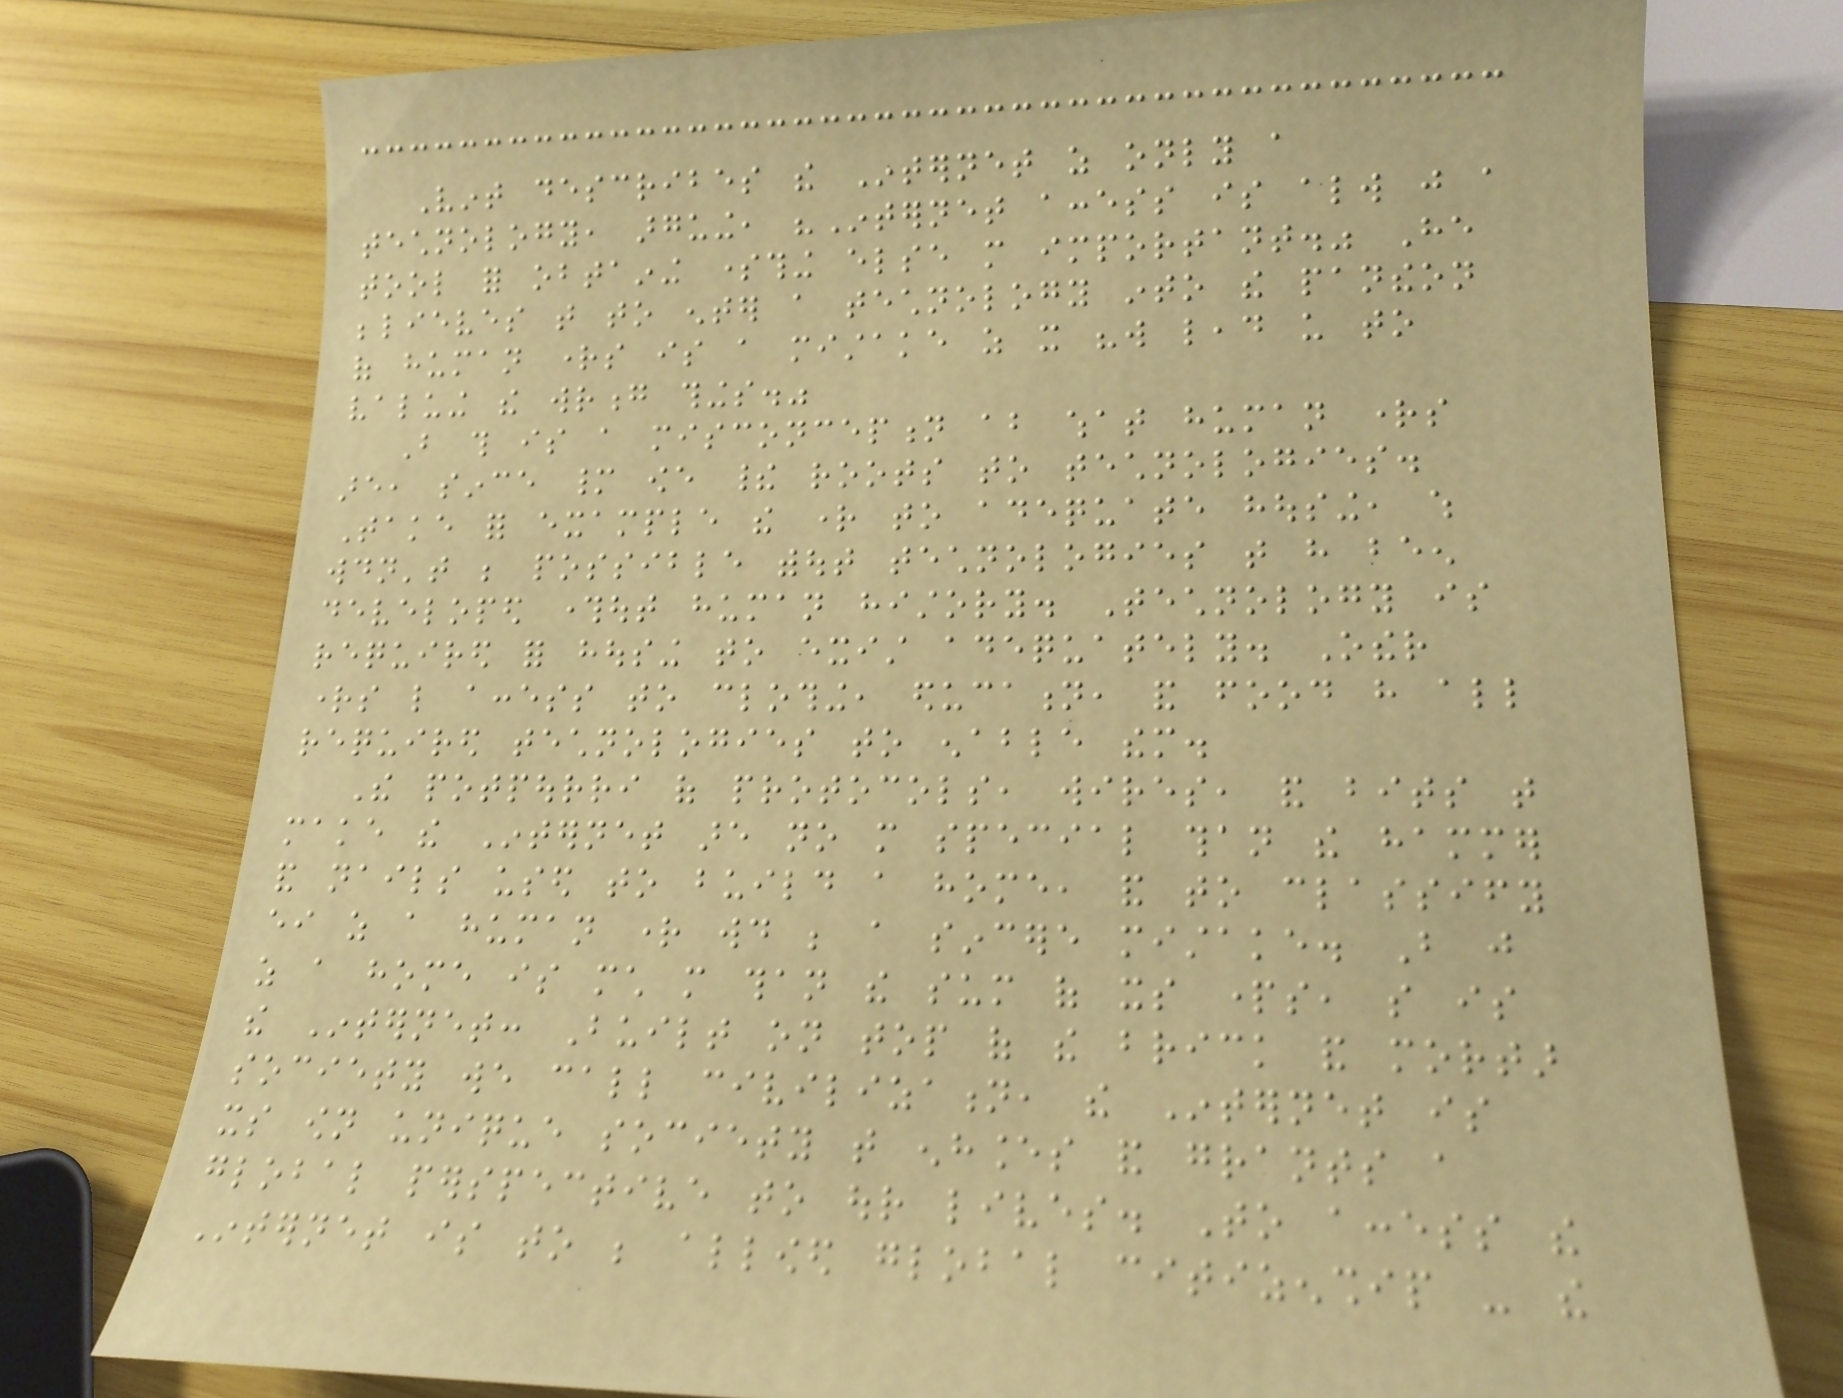Vint describes the Internet as only a
technology, arguing, "Internet access is always just a
tool for obtaining something else more important." He
believes that to enter a technology into the pantheon
of human rights is a mistake as it "will lead us to
valuing the wrong things."
But this is a misconception about what human rights
are, since many owe their roots to technologies.
Take for example the right to adequate housing, which
wouldn't be possible without technologies that have been
developed throughout human history. Technology is
required for housing to exist adequately. Other
rights like access to clothing, education, and food have all
required technologies to enable them.
The potpourri of protocols, wires, and bits that
make the Internet are no more special than the hammer
and nails used to build a home, and to classify
either as a human right would be a sincere mistake. But just
as a home is much more than the sum of its parts, so is
the Internet: Built on top of the brick and mortar
society we call civilization, the Internet is
its own unique society that enhances and grants a
global perspective to our lives. To access the
Internet is to be allowed global citizenship - the
